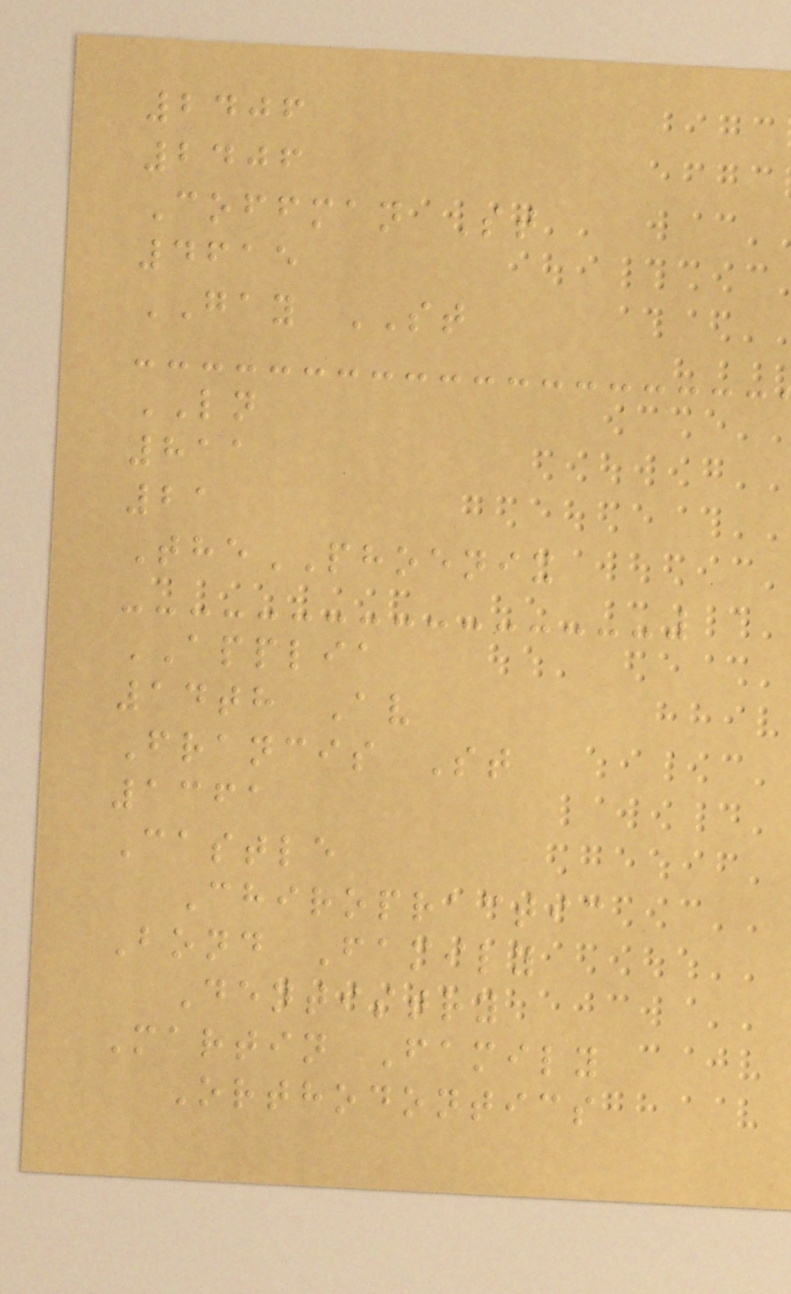2406
2406
Coffman St
4615
GAY ST
LN
811
21
ThePHOENIX
APPLIA
14th Av
Francis St
1361
Castle
Chiropractic
Bond Family
Dentistry
Martin Family
Orthodontics
